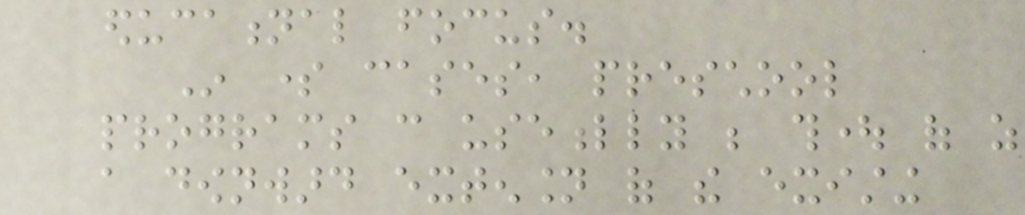educational focus.
In some cases, preschool
programs can usefully be thought of as
a downward extension of the existing
